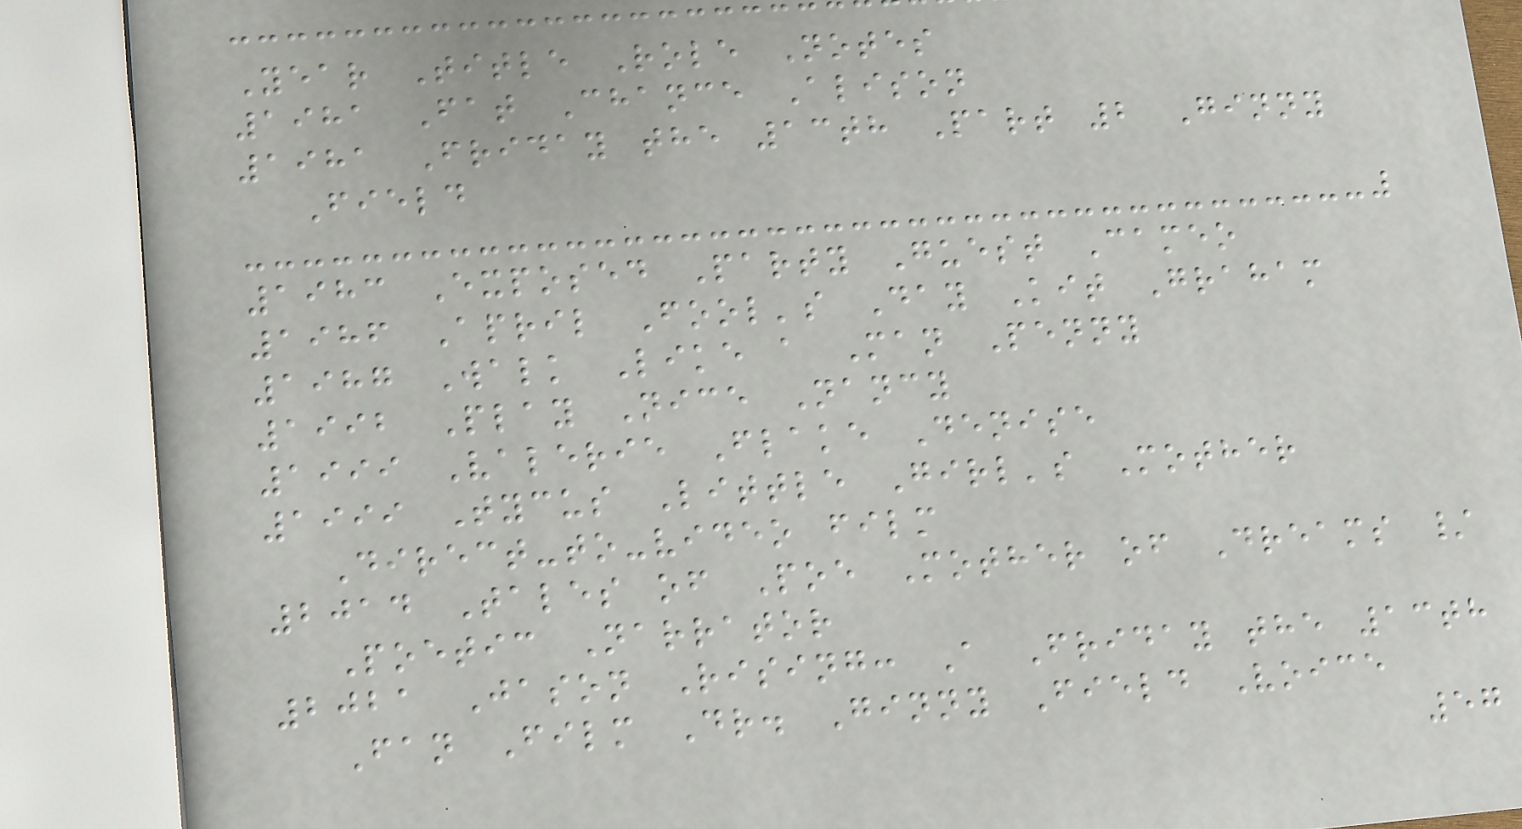Year Title Role Notes
1981 Fat Chance Alison
1981 Friday the 13th Part 2 Ginny
Field
1983 Exposed Party Guest Cameo
1986 April Fool's Day Kit Graham
1987 Walk Like a Man Penny
1992 Play Nice Nancy
1999 Valerie Flake Denise
1999 Tycus Little Girl's Mother
Direct-to-video film
2014 Tales of Poe Mother of Dreams /
Poetic Narrator
2021 Jason Rising: A Friday the 13th
Fan Film Dr. Ginny Field Voice
57
